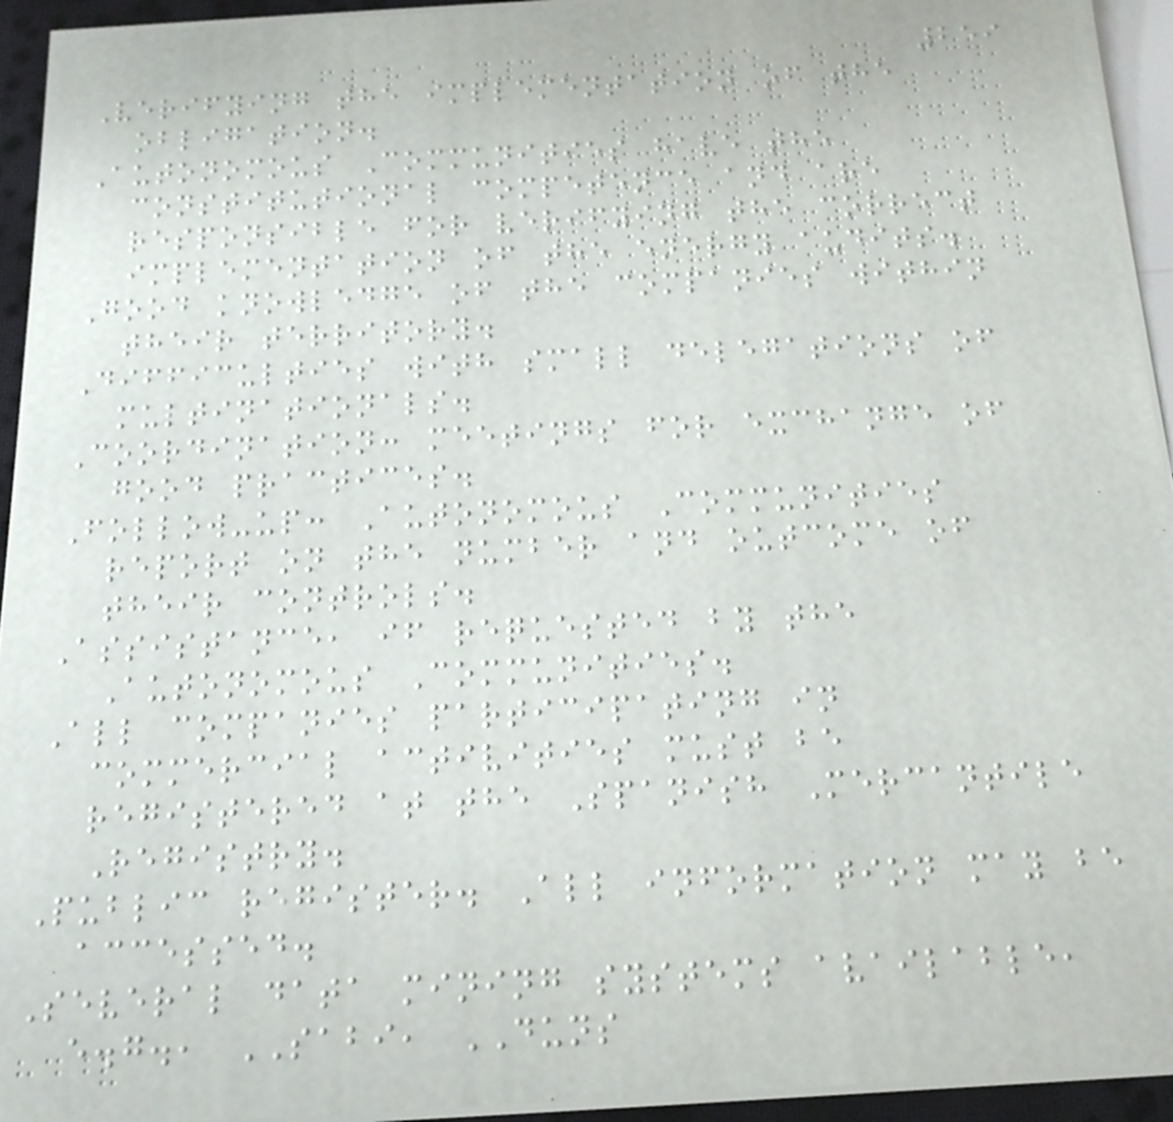259
Verifying the implementation of the
obligation.
Autonomous Communities have the
constitutional competence and are
responsible for verifying the correct
implementation of the energy audits.
Good knowledge of the companies within
their territory.
Difficulties with small delegations of
multinationals.
Coordination: meetings for exchange of
good practices.
Follow-up: Autonomous Communities
report on the number and outcome of
their controls.
Assistance, if requested by the
Autonomous Communities.
All companies participating in
commercial activities must be
registered at the Spanish Mercantile
Registry.
Public register. All information may be
accessed.
Several data mining systems available,
e.g., SABI, DUNS
